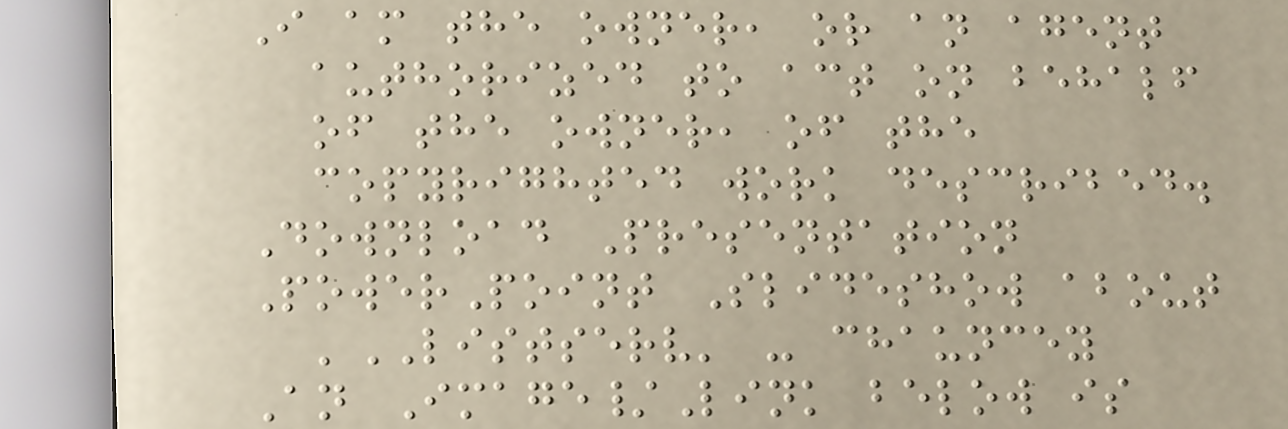I am the owner, or an agent
authorized to act on behalf
of the owner, of the
copyrighted work described.
Download Presentation
PowerPoint Slideshow about
'LISTSERV' - chauncey
An Image/Link below is
